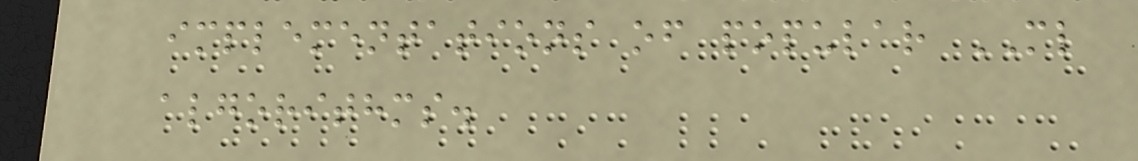implementations of popular ML
algorithms.
